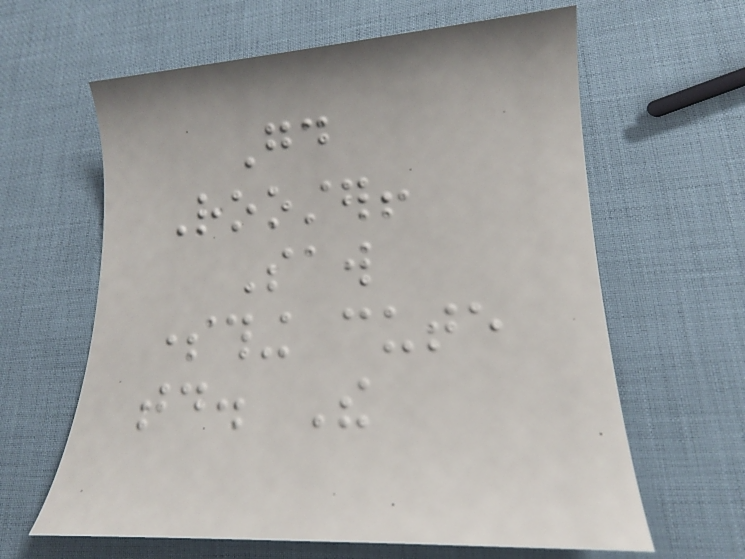Good
Rooster!
Saw
something cute
today. The
